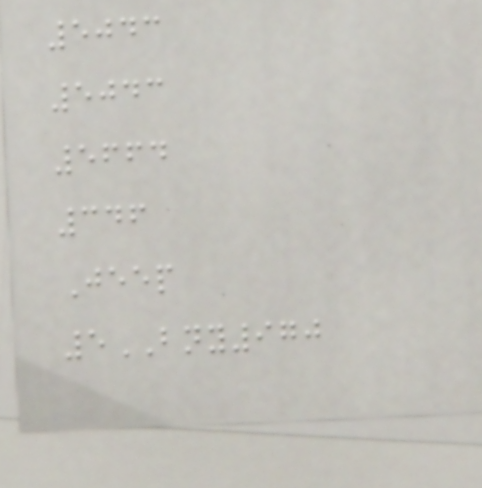5043
5043
5664
346
Jeep
5BNY970
